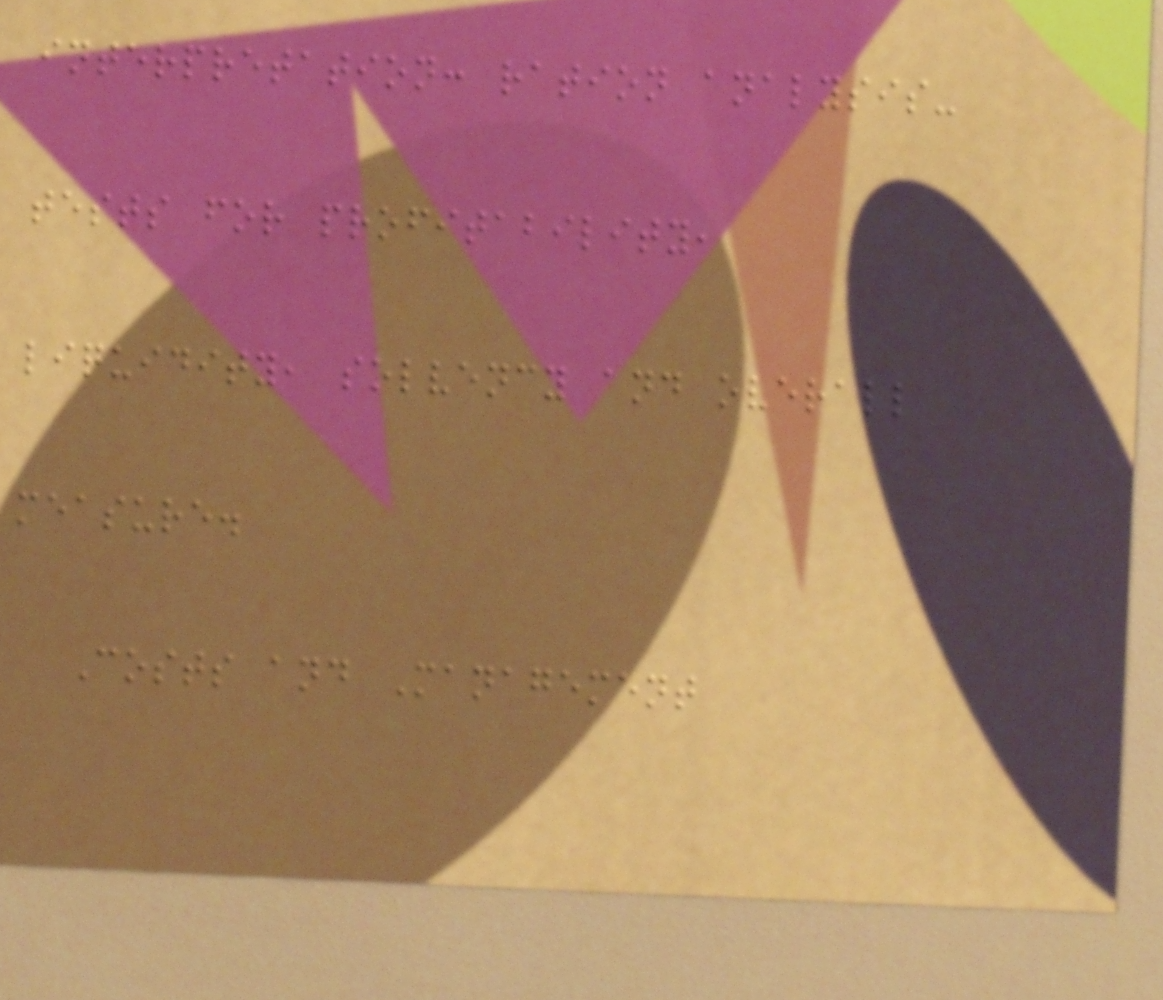interpretation: ration analysis-
tests for profitability,
liquidity, solvency and overall
measure.
Costs and Management
